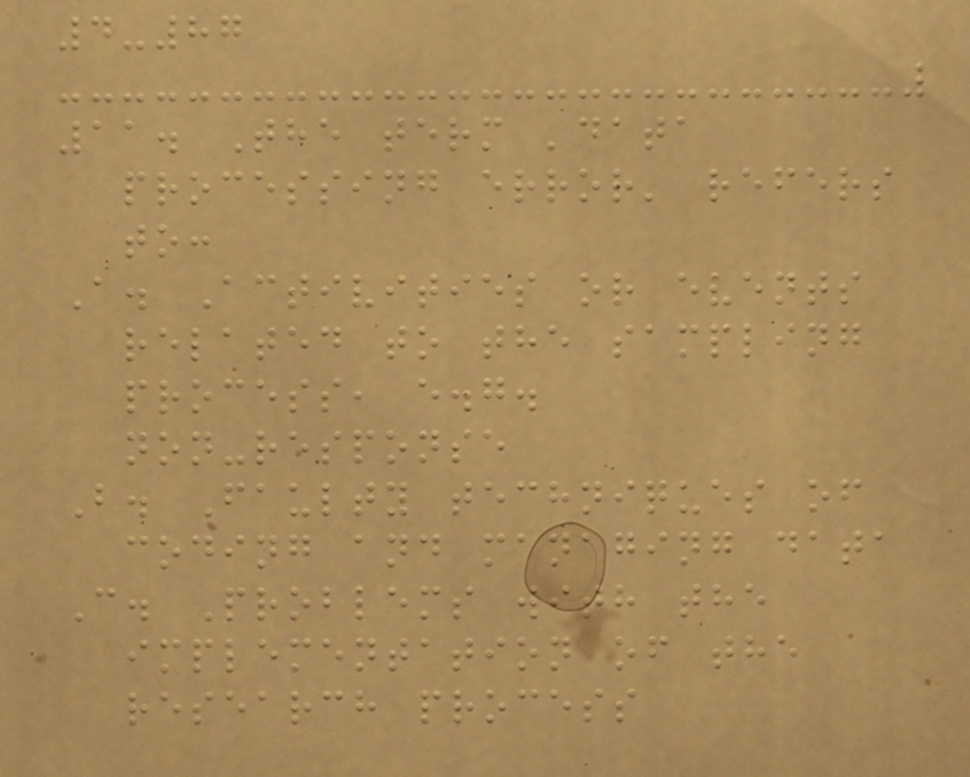4-87
11. The term 'data
processing error' refers
to:
A. Activities or events
related to the sampling
process, e.g.
non-response
B. Faulty techniques of
coding and managing data
C. Problems with the
implementation of the
research process
